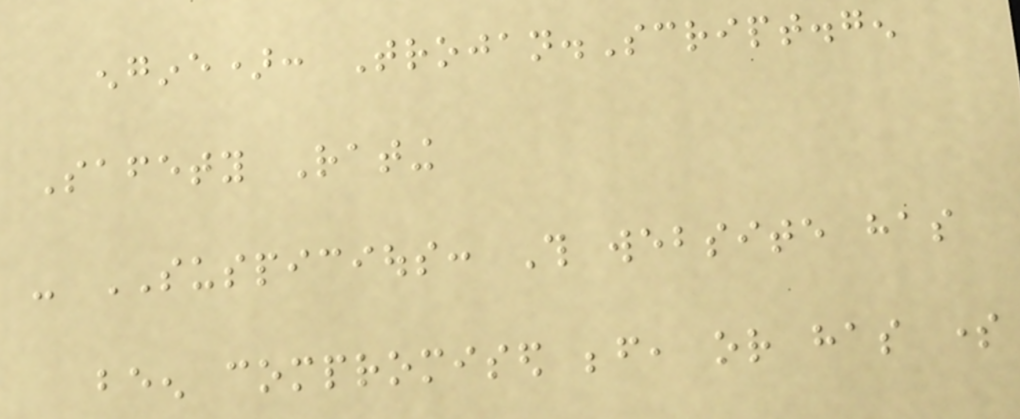engine): Trojan.Script.gen
Safety Rating
- SUSPICIOUS: This website has
been compromised before, or has some
